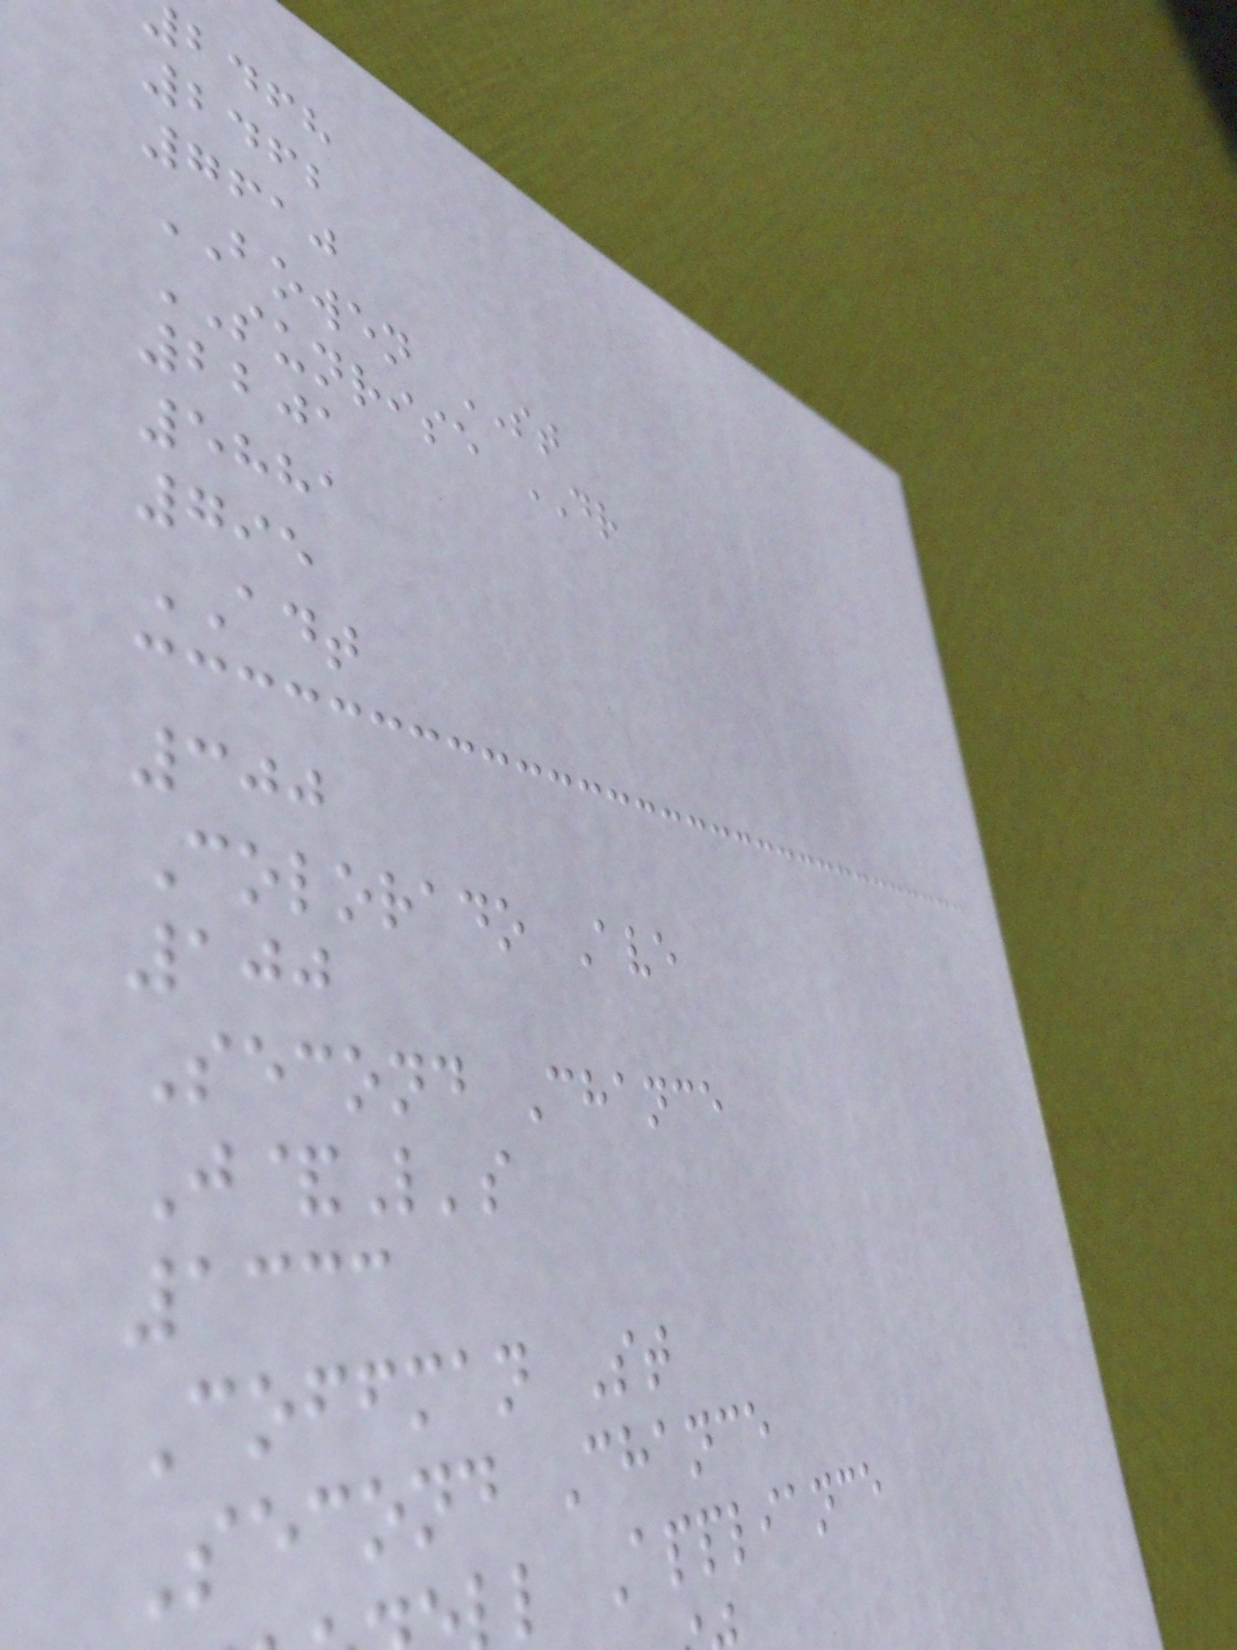bdfh
2462
7610
BOWEN ST
SUNRISE DR
2201
5881
795
ADT
300
Colorado Ave
100
Second Chance
J&L's
1333
Coffman St
Second Chance
l Appliance
